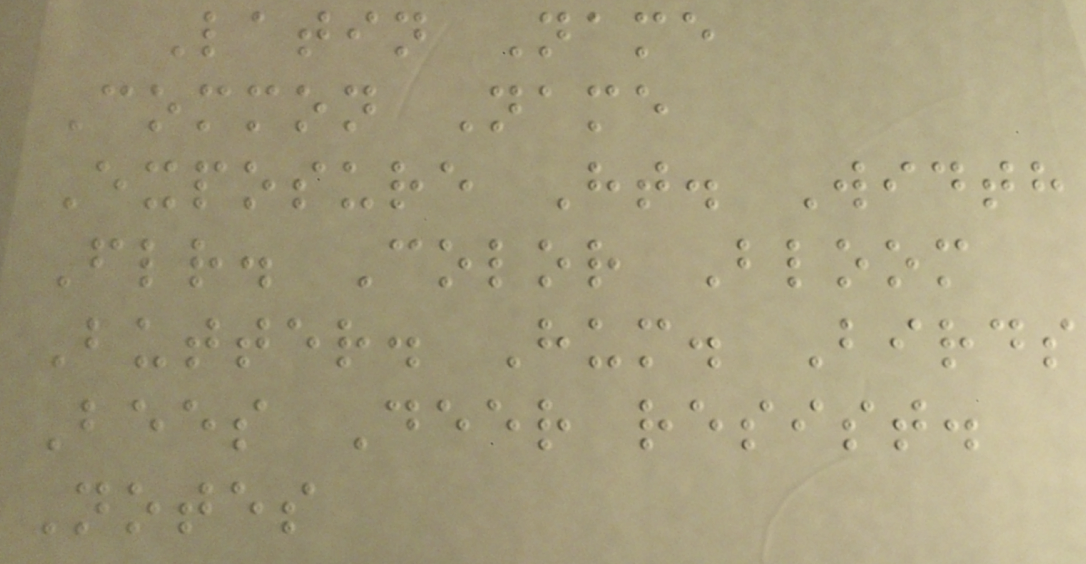Latin Name
Common Name
Exposure Ht. Width
Flr. Color Bloom
Butter. Hum. Birds
Bees Deer resist.
Notes
